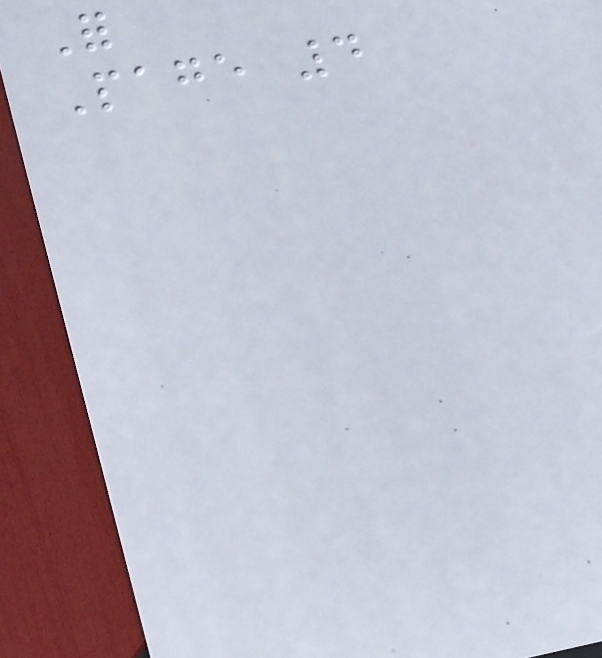For
Page 4
